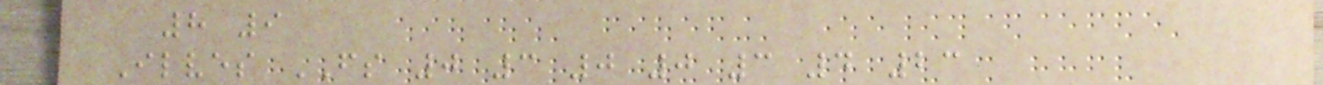8 9
Ilves FS 0 3 0 0 3 4 23
